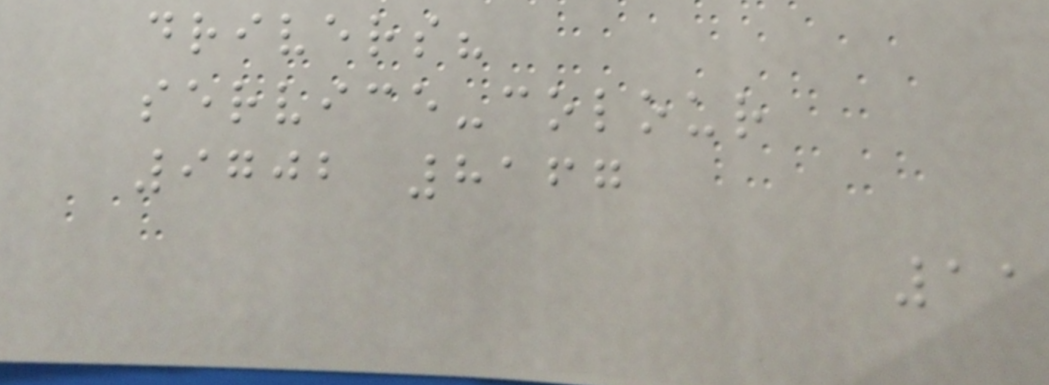drivers?
service-colour
9702 8167
11
